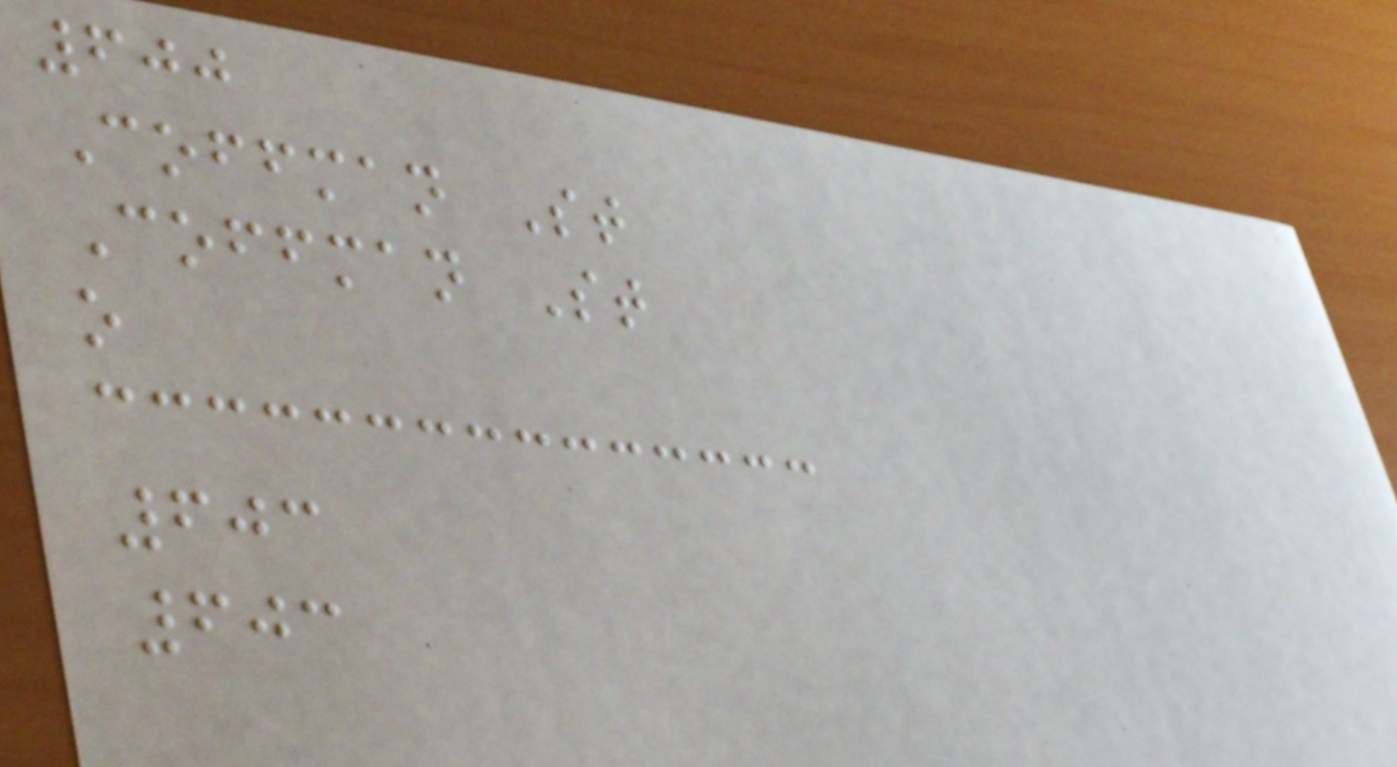600
Coffman St
Coffman St
o
603
603
